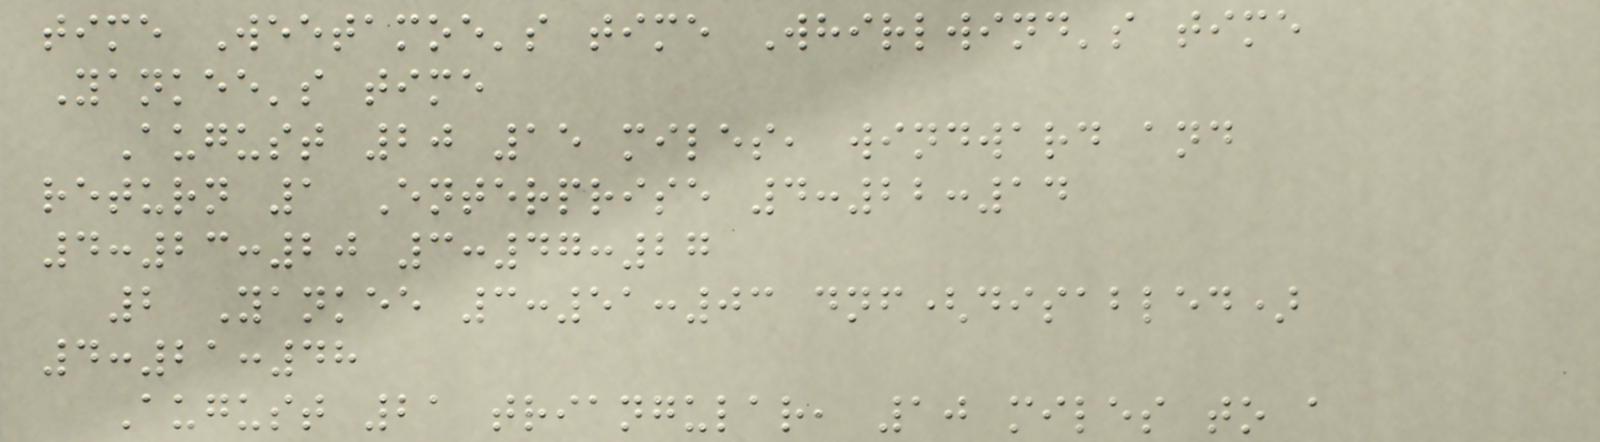time Weetamoe's time Whirlwind's time
Yankee's time
August 20 15 miles, windward and
return 1 Enterprise 4:22:14
4:23:20 3:47:27
2 Yankee 3:51:03 dnf(disabled)
4:21:48
August 21 triangular, 10 miles to a
